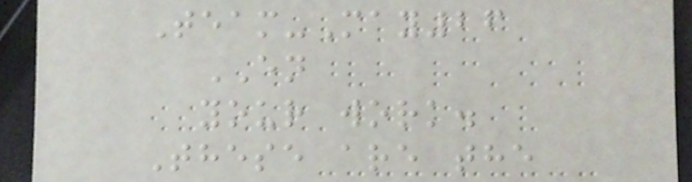Team-May26
EN
your work.
These are the
